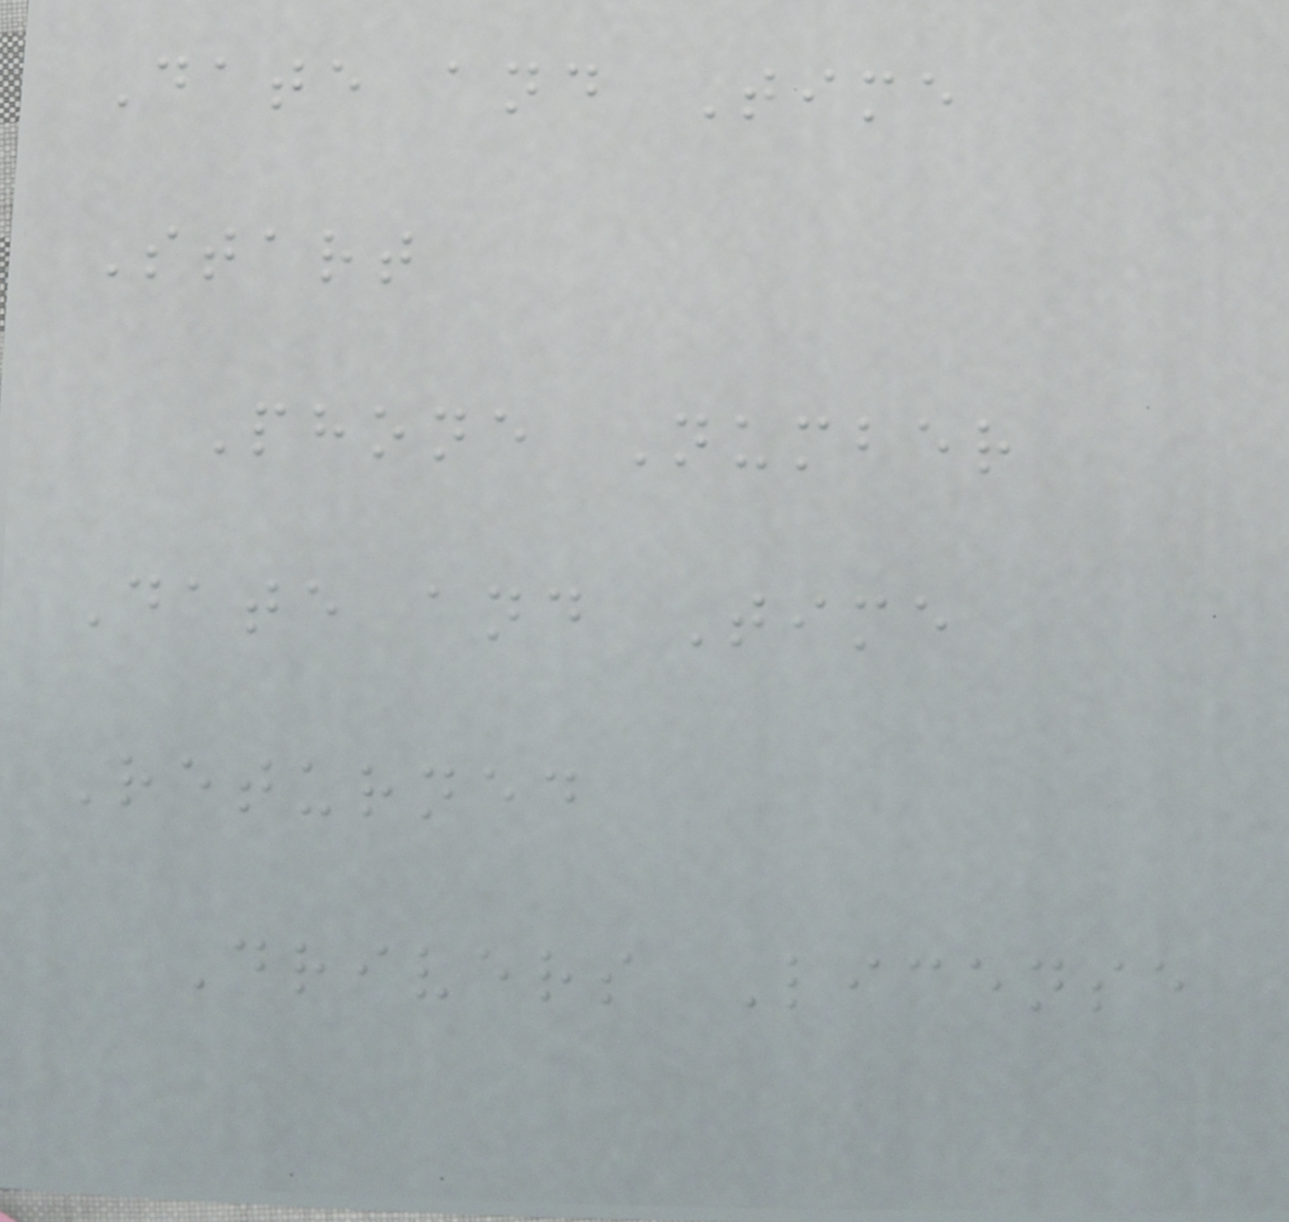Date and Time
Start
Phone Number
Date and Time
Returned
Drivers License
